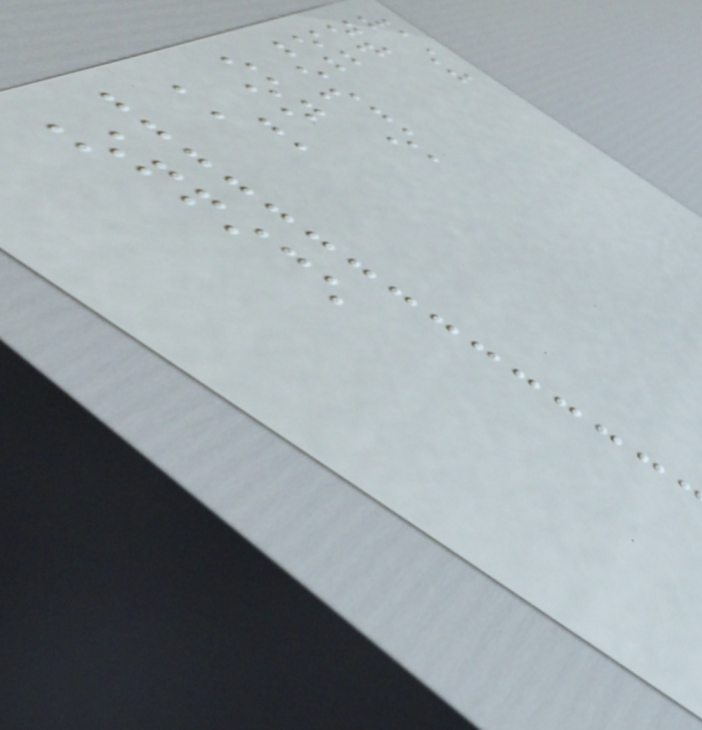150
nt
ox
cisco,
ion
CA
Office
